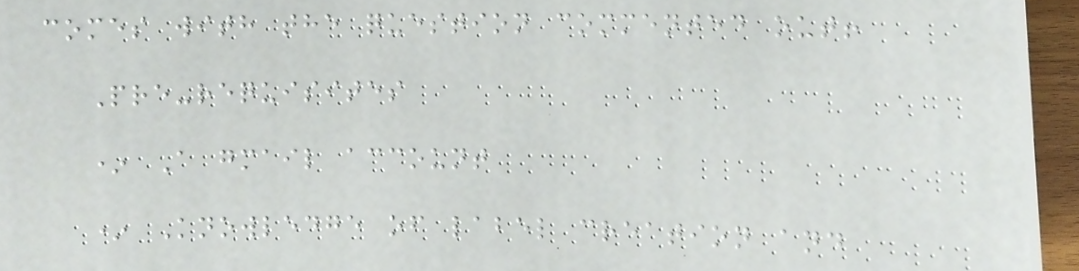comes with the question commented out!
Pre-requisites
* A gmail account
* Knowledge of label creation and
